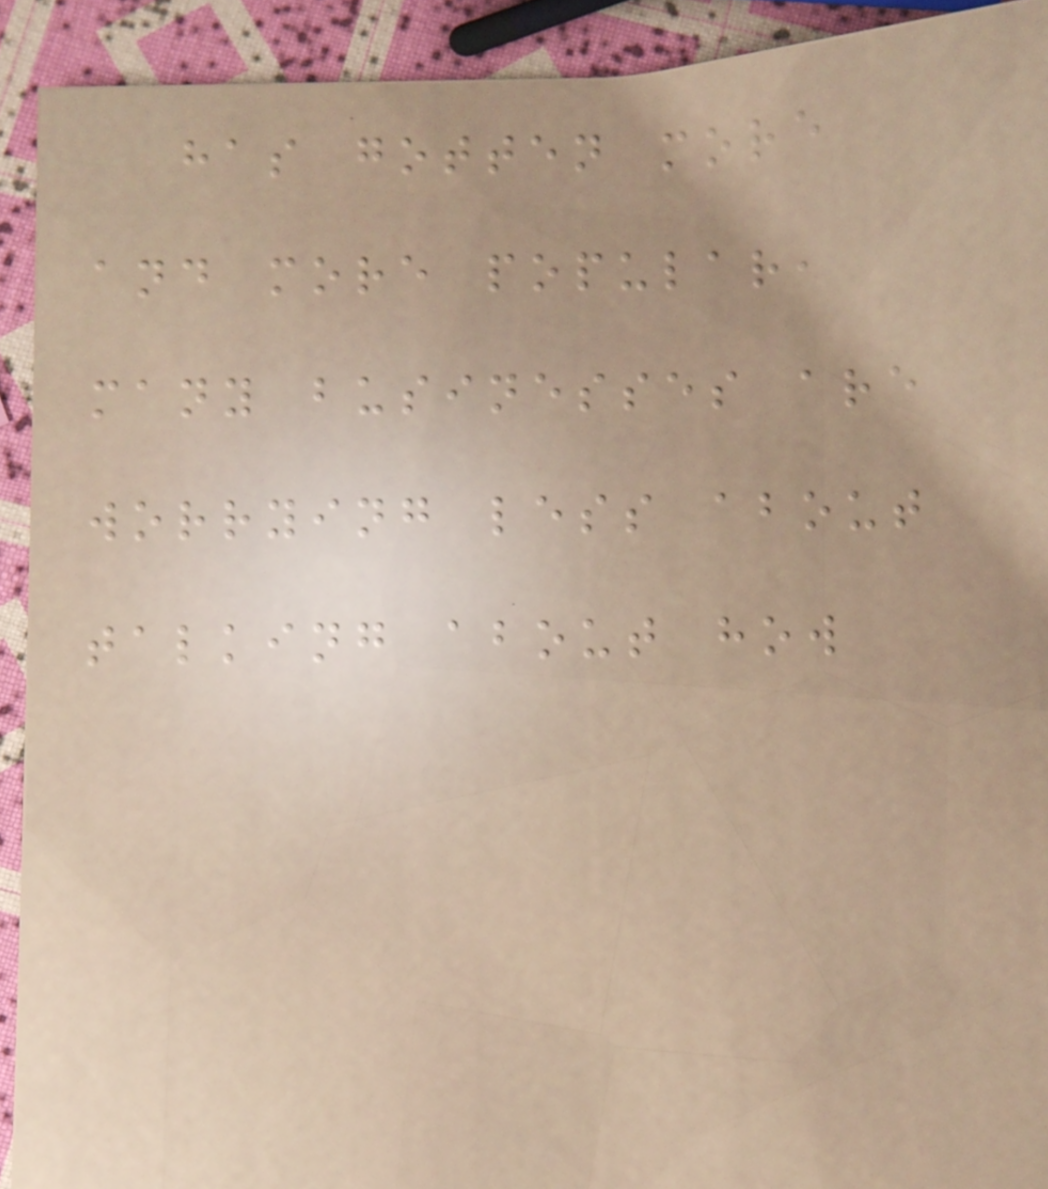has gotten more
and more popular,
many businesses are
worrying less about
talking about how
